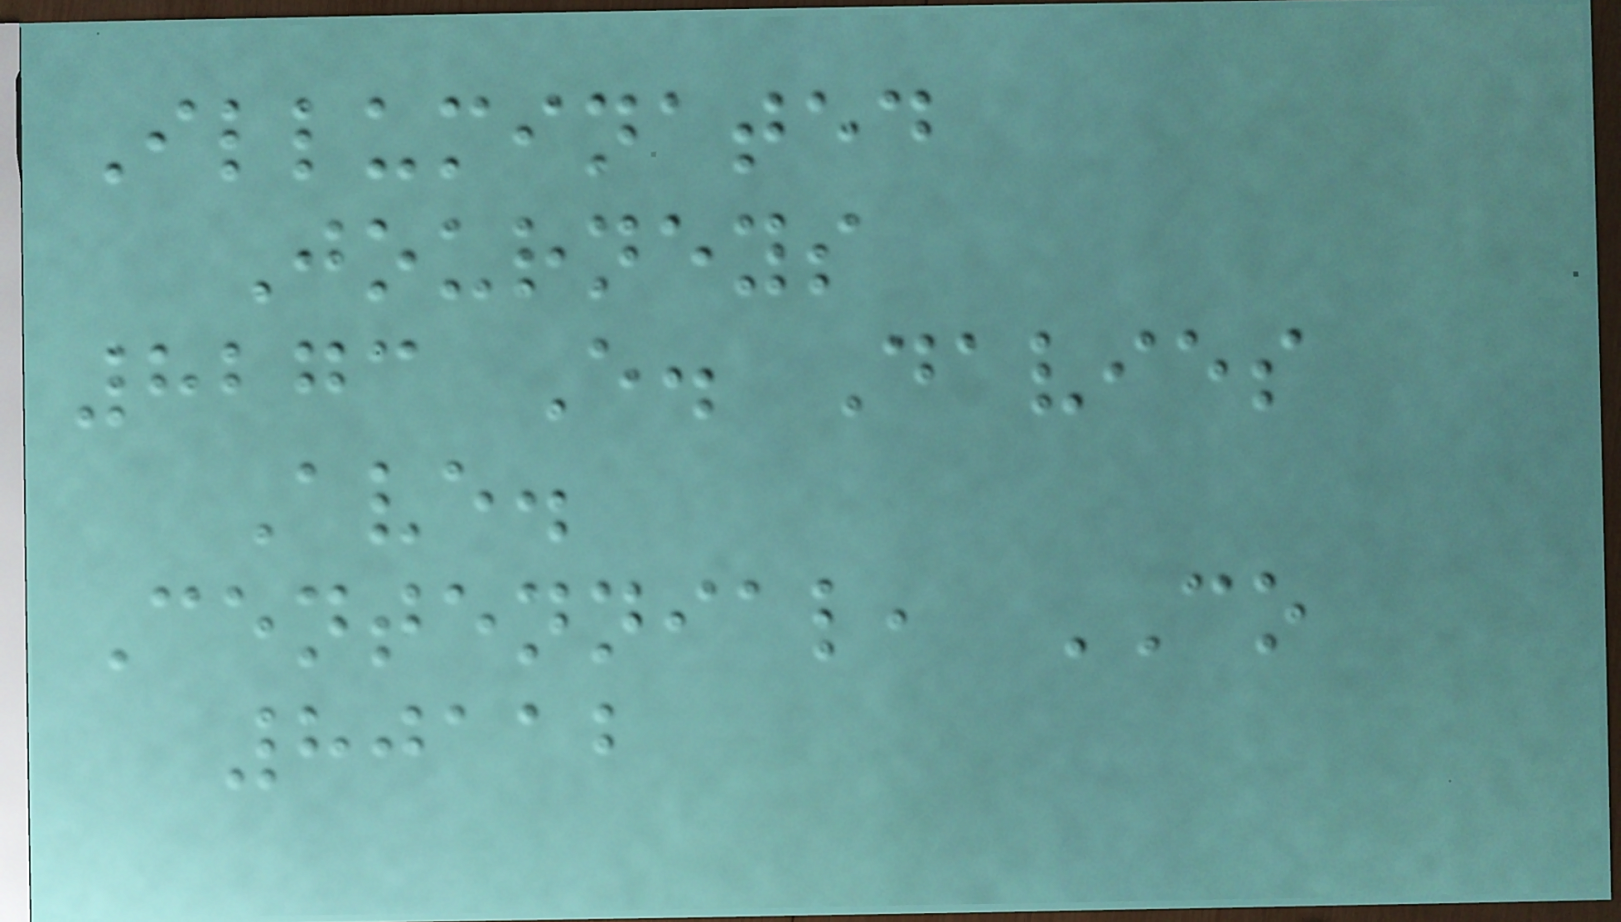Illuminated
Journeys
8273 E. Davies
Ave.
Centennial, CO
80112
